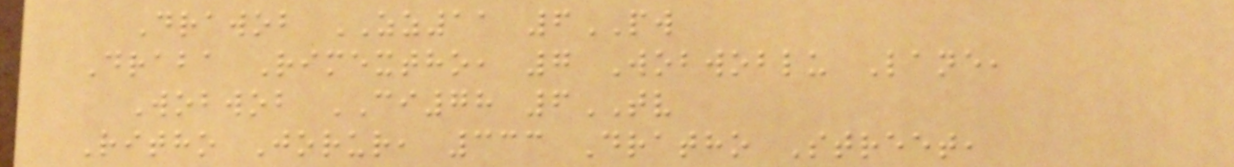Drawob ZZ11 6PW
Draba Rimextho, 7 Wobwoblu Lane,
Wobwob CI78 6TV
Ritho Jorur, 333 Dratho Street,
